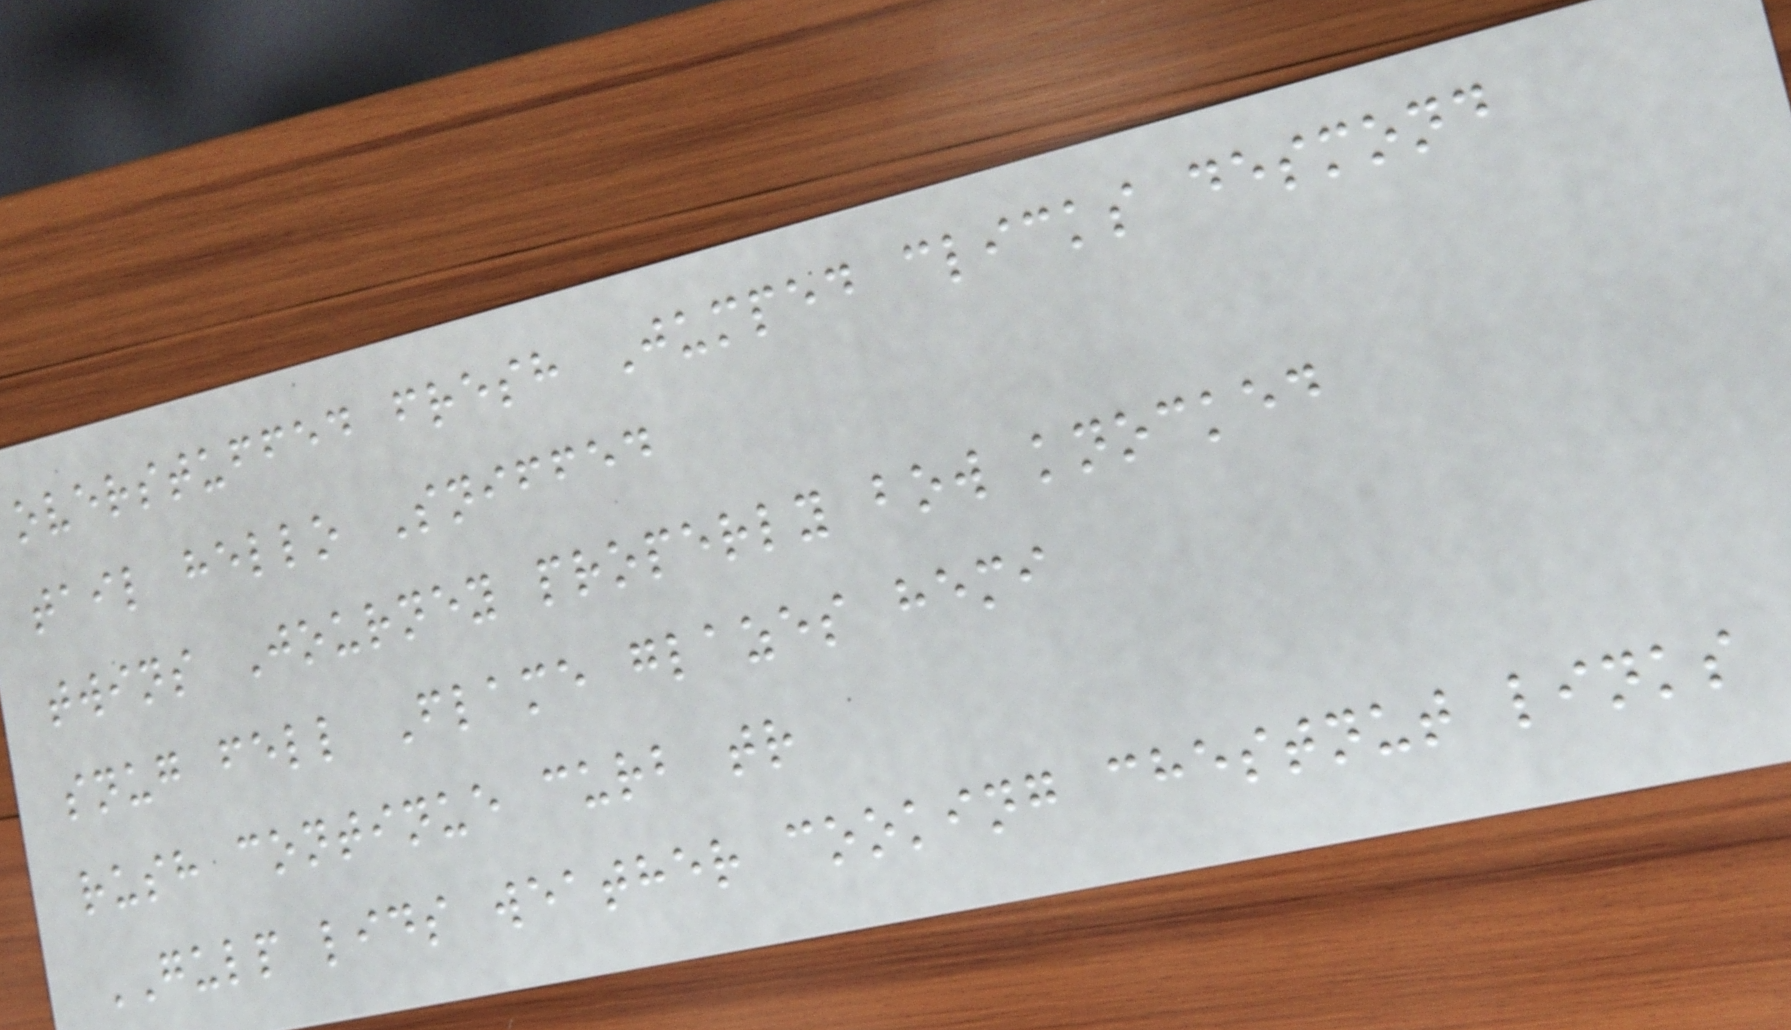overstuffed fresh Jumped clicks desmond
tail hello Sniffed
twins Journey properly bow knocked
snug fell Flame glazes hemi
rush continue curb tr
GULP lids weather cooking chestnut links
